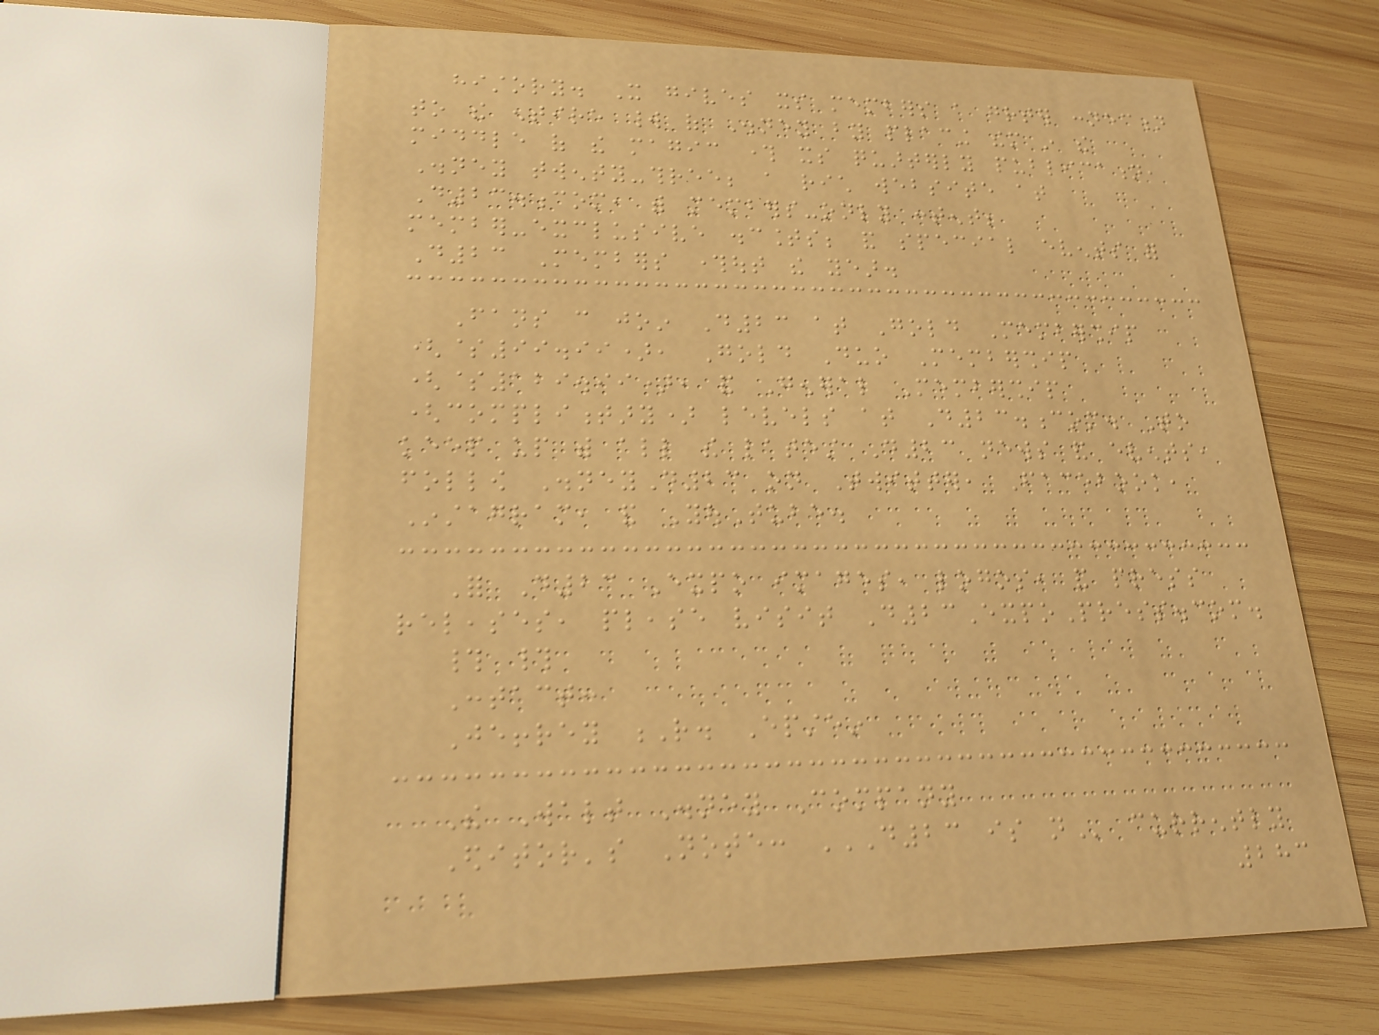history. It gives its members a greater connection
to the entire world of Disney by placing them in the
middle of the magic through its quarterly publication,
Disney twenty-three; a rich website at
D23.com, with members-only content;
member-exclusive discounts; and special events for
D23 Members throughout the year.
Fans can join D23 at Gold Membership
($99.99), Gold Duo Membership
($129.99), and General Membership
(complimentary) levels at D23.com. To
keep up with all the latest D23 news and events,
follow DisneyD23 on Twitter, Facebook,
Instagram, and YouTube.
For D23 Expo images, logos, and press
releases, please visit D23ExpoPress.com.
# #
Contact:
Jeffrey R. Epstein
The Walt Disney Company
Editor's Note: D23 IS NOT currently
283
